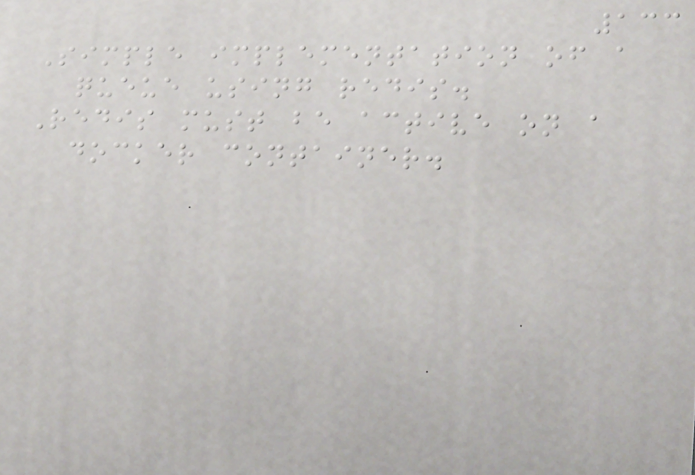133
Simple implementation of a
queue using redis.
Redis must be active on a
docker container.
